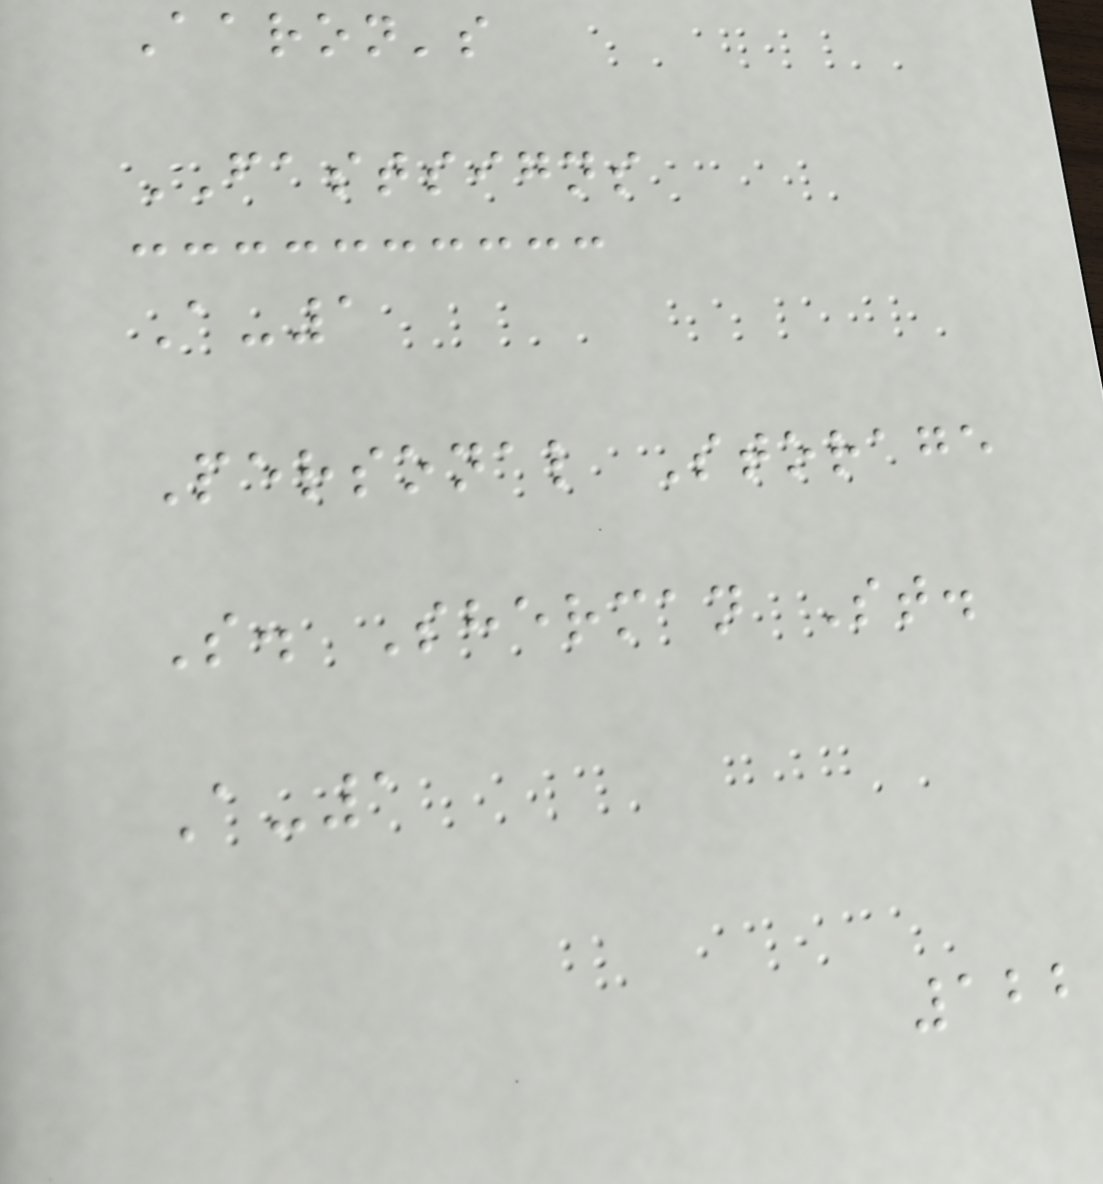Aaron's
FASTSIGNS
A-1
Personal Storage
S. Sherman St.
A-1
122
